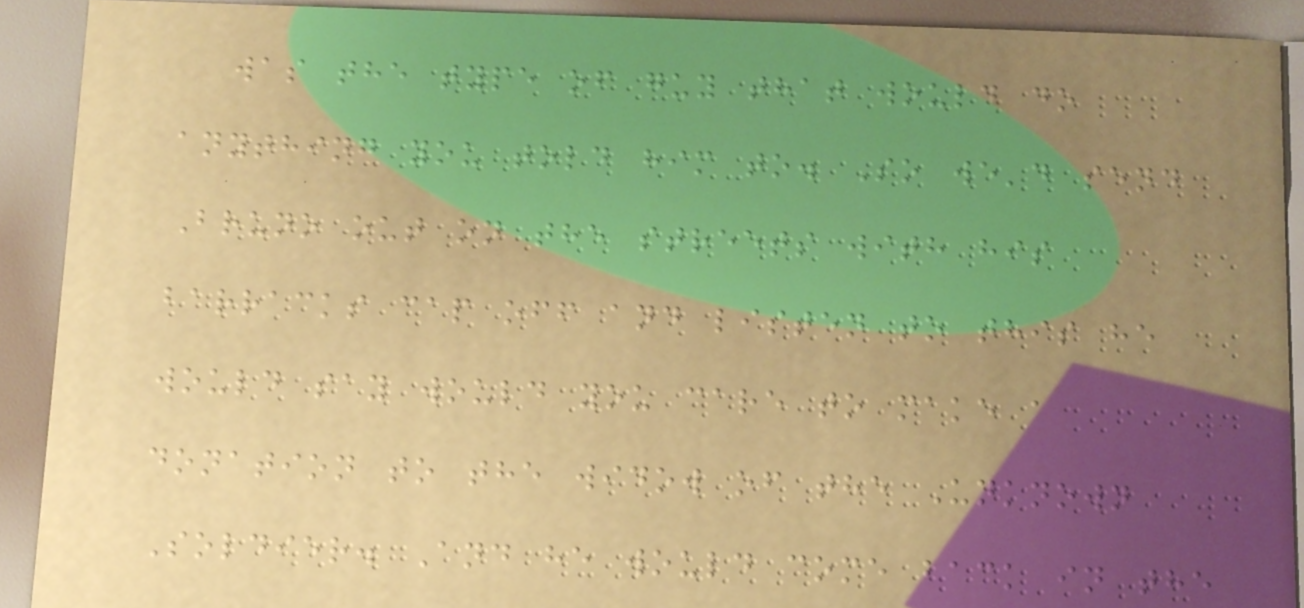was the type of guy that would do
anything you told him to. So we'd send
Bruno out on the streets with his
barracks cap off and listen to this he
would say would you care to make a
donation to the widow of the Unknown
Soldier. And he would come back in the
